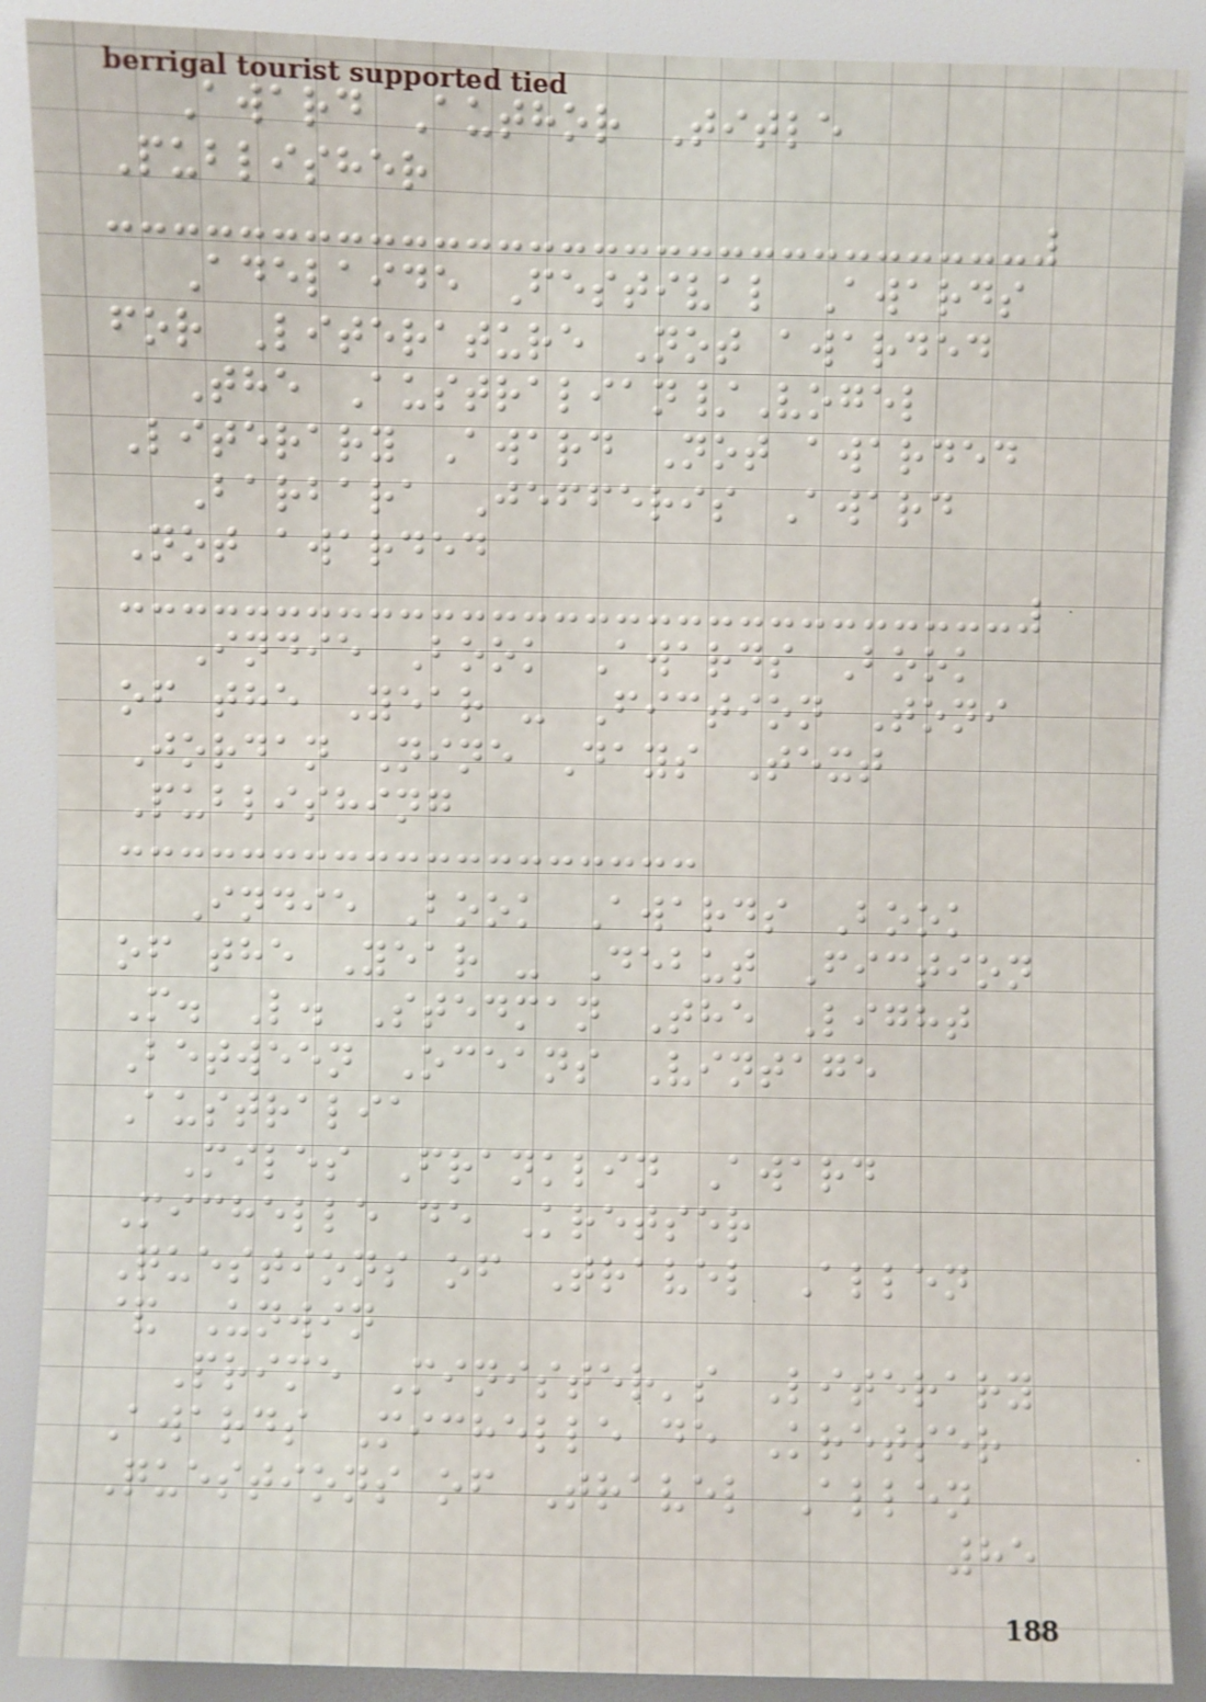Award Author Title
Publisher
Adelaide Festival Awards
for Literature Not awarded
The Australian/Vogel
Literary Award Not awarded
Barbara Jefferis Award
Not awarded
Indie Book Awards Book
of the Year - Fiction Toni
Jordan Nine Days Text
Publishing
Indie Book Awards Book
of the Year - Debut Fiction
M. L. Stedman The Light
Between Oceans Vintage
Australia
Miles Franklin Award
Michelle de Kretser
Questions of Travel Allen
& Unwin
Prime Minister's Literary
Awards Michelle de Kretser
Questions of Travel Allen
85
